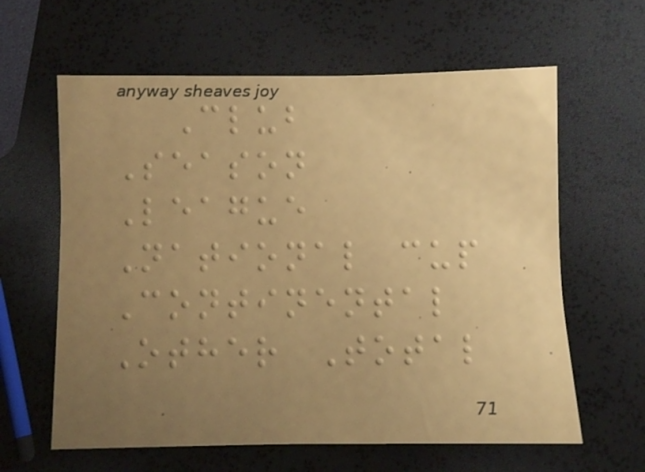Club
Season
League
National cup
Continental
Other Total
